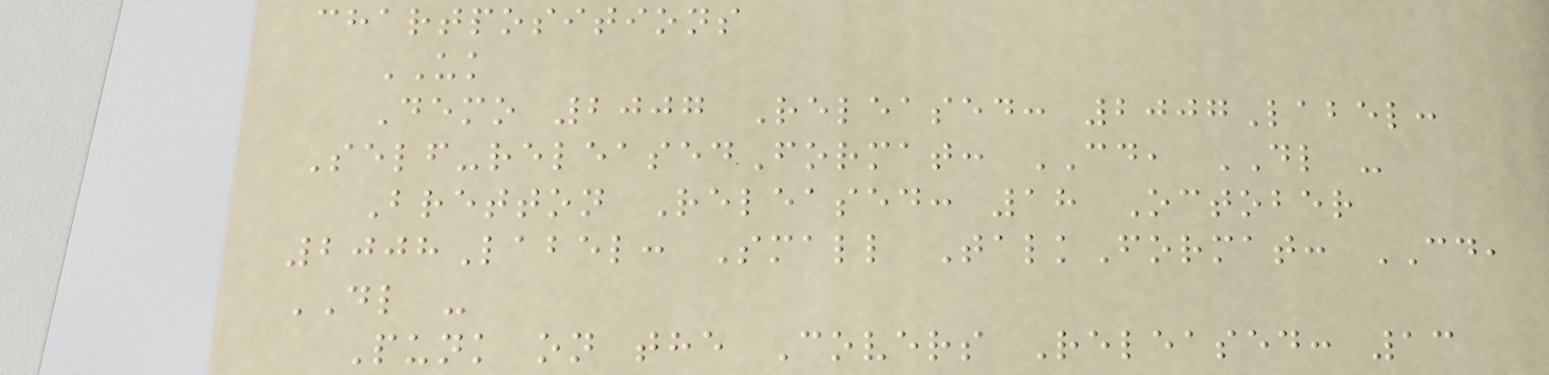chartpositions
UK
Demo 2007 Released: 2007Label:
Self-releasedFormat: CD, DL -
Bretton Released: 18 October
2008Label: Small TalkFormat: CD,
DL -
Punk on the Covers Released: 13
